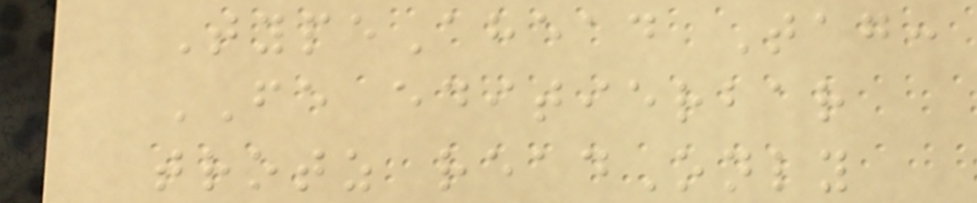TypeAhead Tag:
FE editierbar
trotz readOnly
